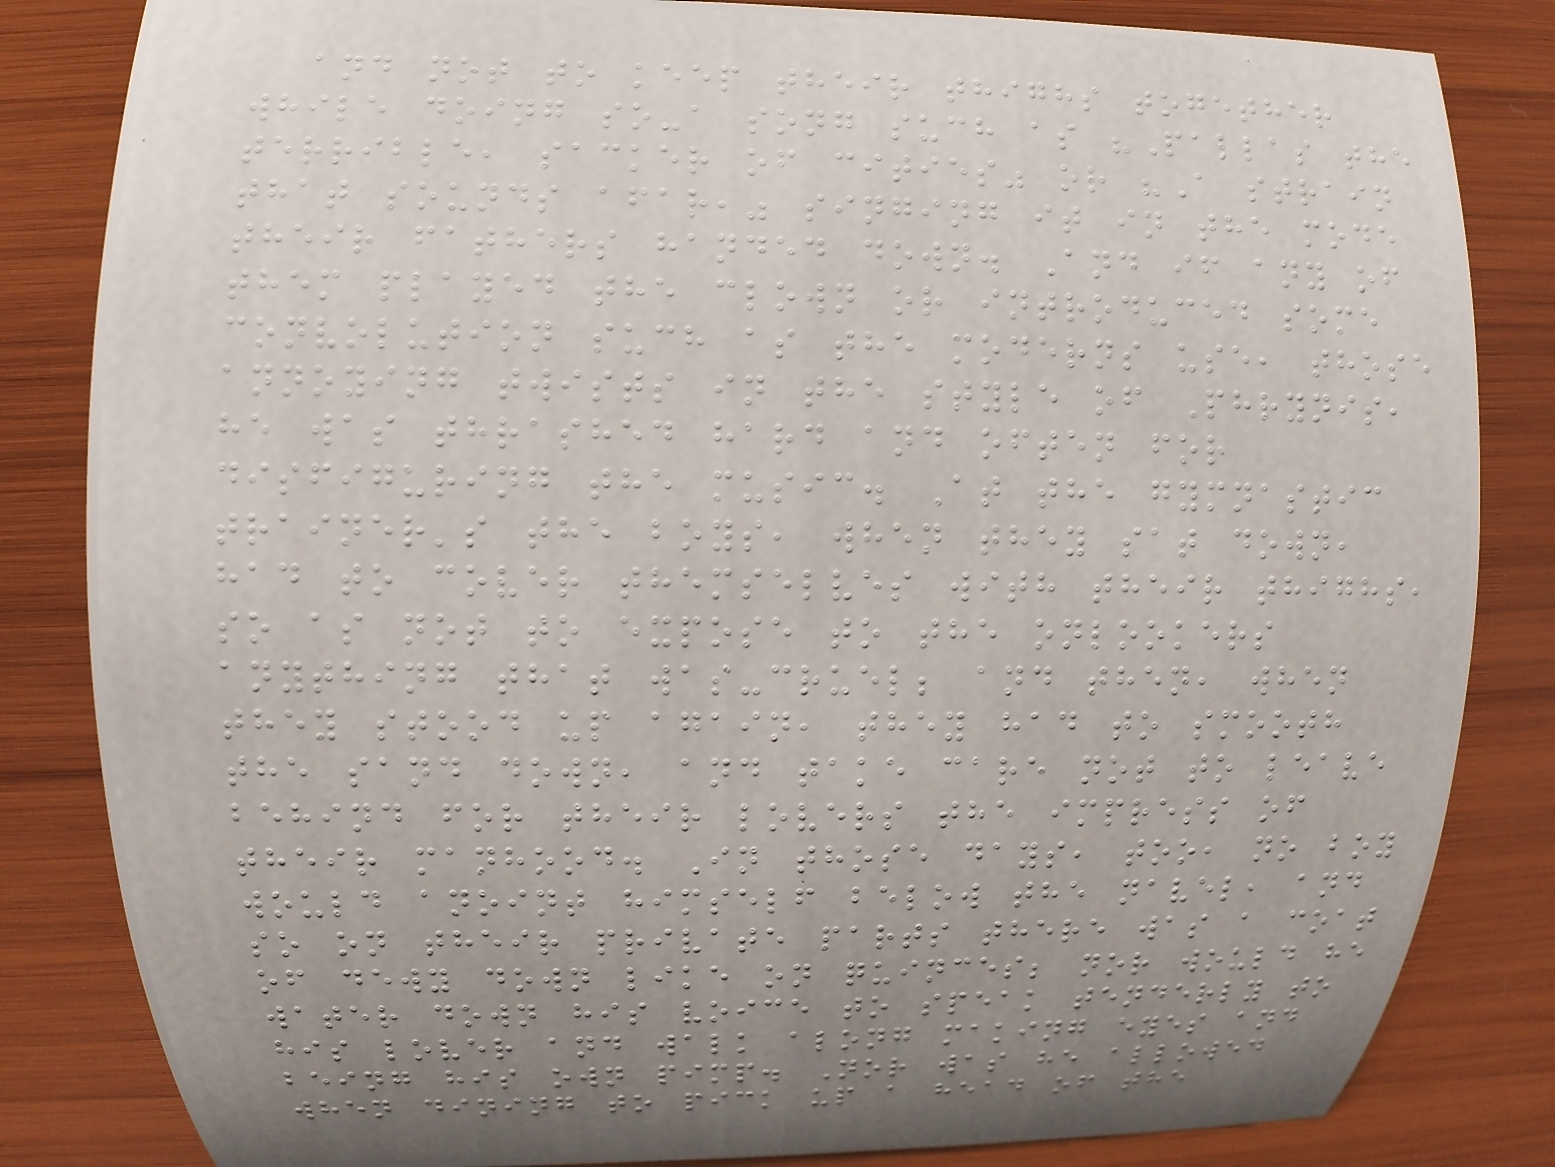and not to keep their thighs together
while doing so-a song such as "Pallas the
terrible, sacker of cities" or "A strain
that sounds afar," singing it in the mode
their fathers handed down. And if any of
them played the clown or introduced some
convolution such as the moderns use, those
annoying twists in the style of Phrynis,
he was thrashed hard and often for
disfiguring the music. At the gymnastic
trainer's the boys, when they sat down,
had to cover themselves with their thighs,
so as not to expose to the onlookers
anything that was-cruel; and then, when
they stood up again, they had to smooth
the sand down, and take care not to leave
behind for their lovers the impress of
their manhood. In those days, too, no boy
would anoint himself below the navel, and
so on their private parts there was a coat
of dewy down like on quinces; nor would he
water down his voice to speak tenderly to
his lover and walk along making eyes and
being his own pimp. Nor was he allowed
when dining to pick up a head of the
